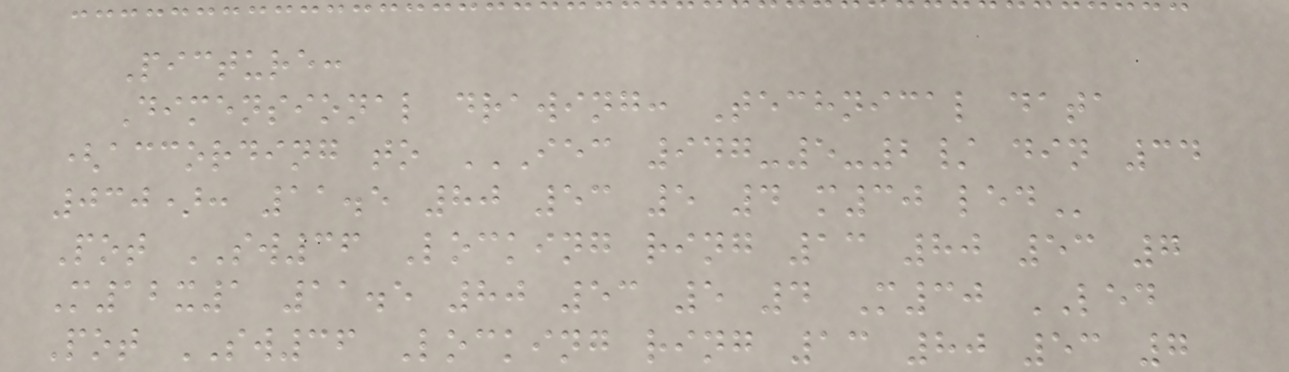Picture:
Dimensional drawing: Technical data
(according to IEC 947-5-2/ DIN 34
030): 11.5 80 53 5 4 M30 LED
Pot SW36 Locking ring 13 80 53 7
M12x1 11.5 80 53 5 4 M30 LED
Pot SW36 Locking ring 13 80 53 7
